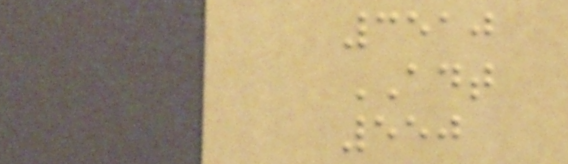3510
ADT
550
